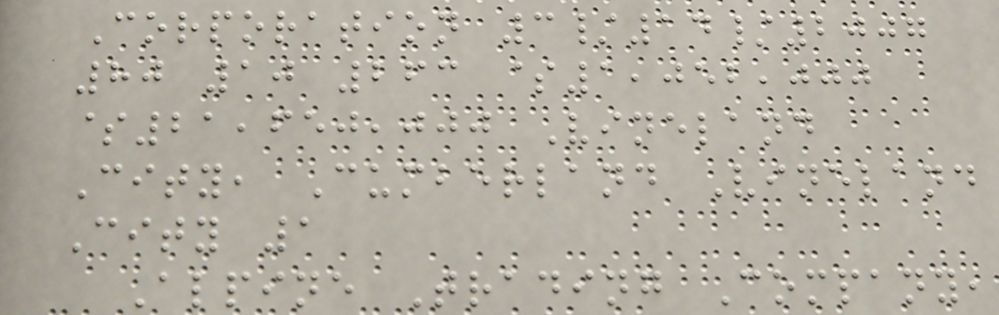Corporation 3/14/2007
80 10 263 $1,052,000
$21,650,000 Vineland
City, Cumberland Vineland
City 1
Alpine Trading Company,
